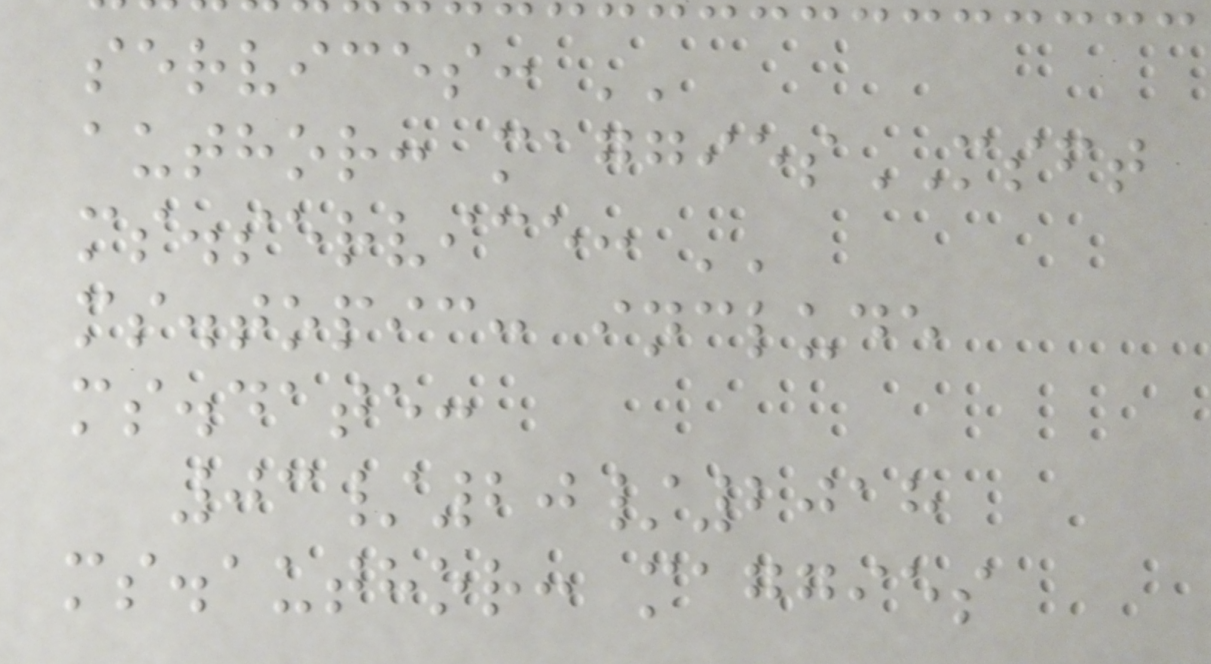services: ''
author: maggiesMSFT
ms.service: ''
ms.topic: include
ms.date:
03/20/2018
ms.author: maggies
